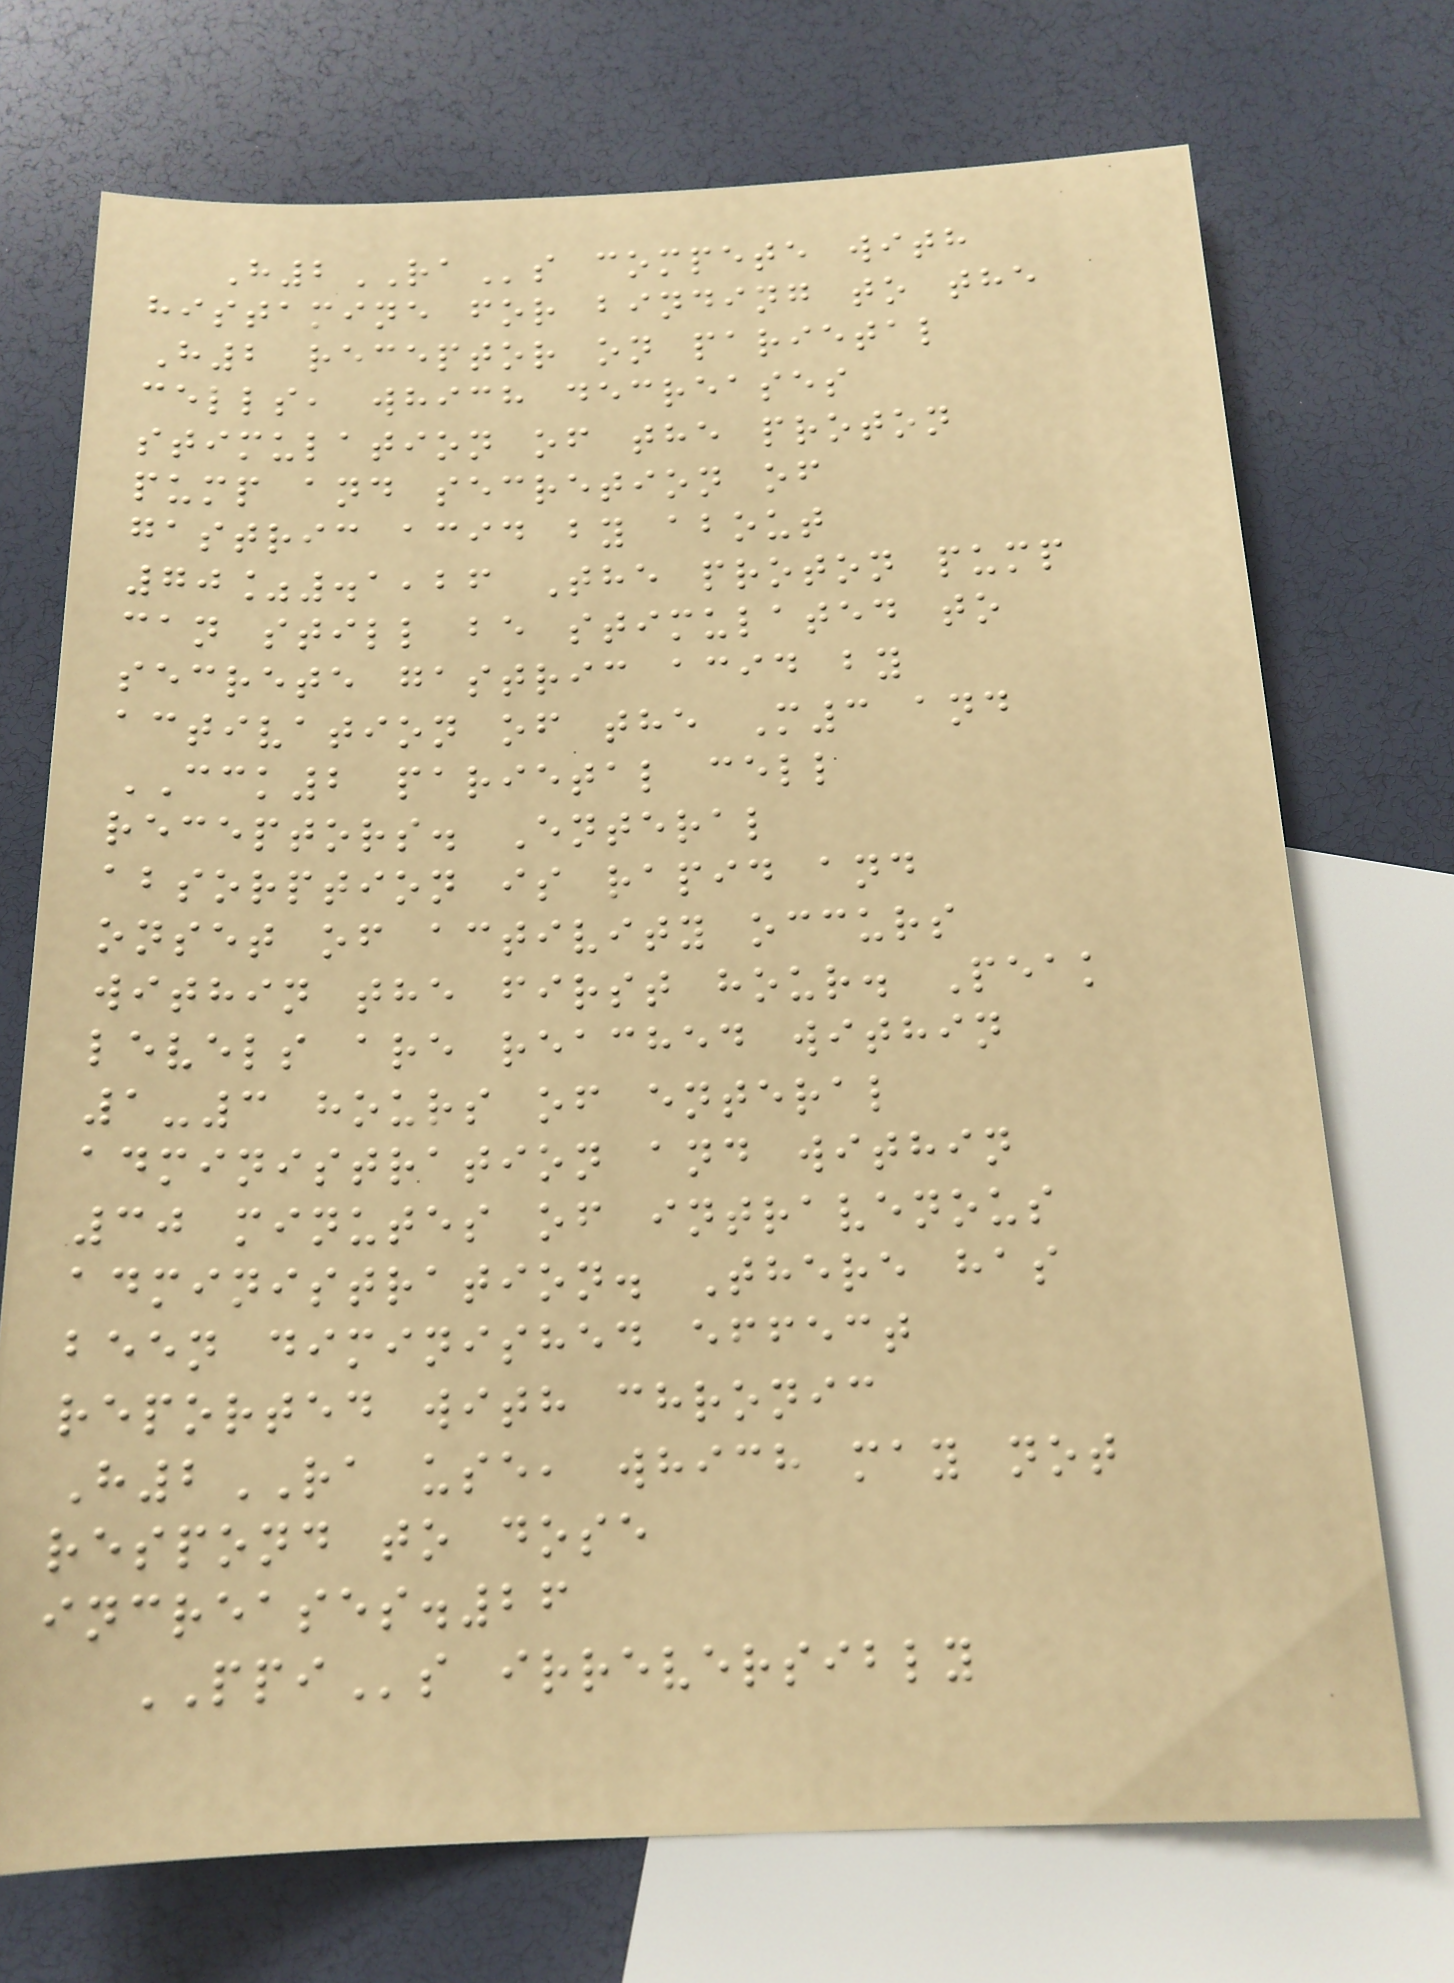H2RAs compete with
histamine for binding to the
H2 receptor on parietal
cells, which decreases
stimulation of the proton
pump and secretion of
gastric acid by about
70%.1,26 The proton pump
can still be stimulated to
secrete gastric acid by
activation of the M3 and
CCK2 parietal cell
receptors. Enteral
absorption is rapid and
onset of activity occurs
within the first hour. Peak
levels are reached within
1-3 hours of enteral
administration and within
30 minutes of intravenous
administration. There has
been diminished effect
reported with chronic
H2RA use, which may not
respond to dose
increases.26
PPIs irreversibly
